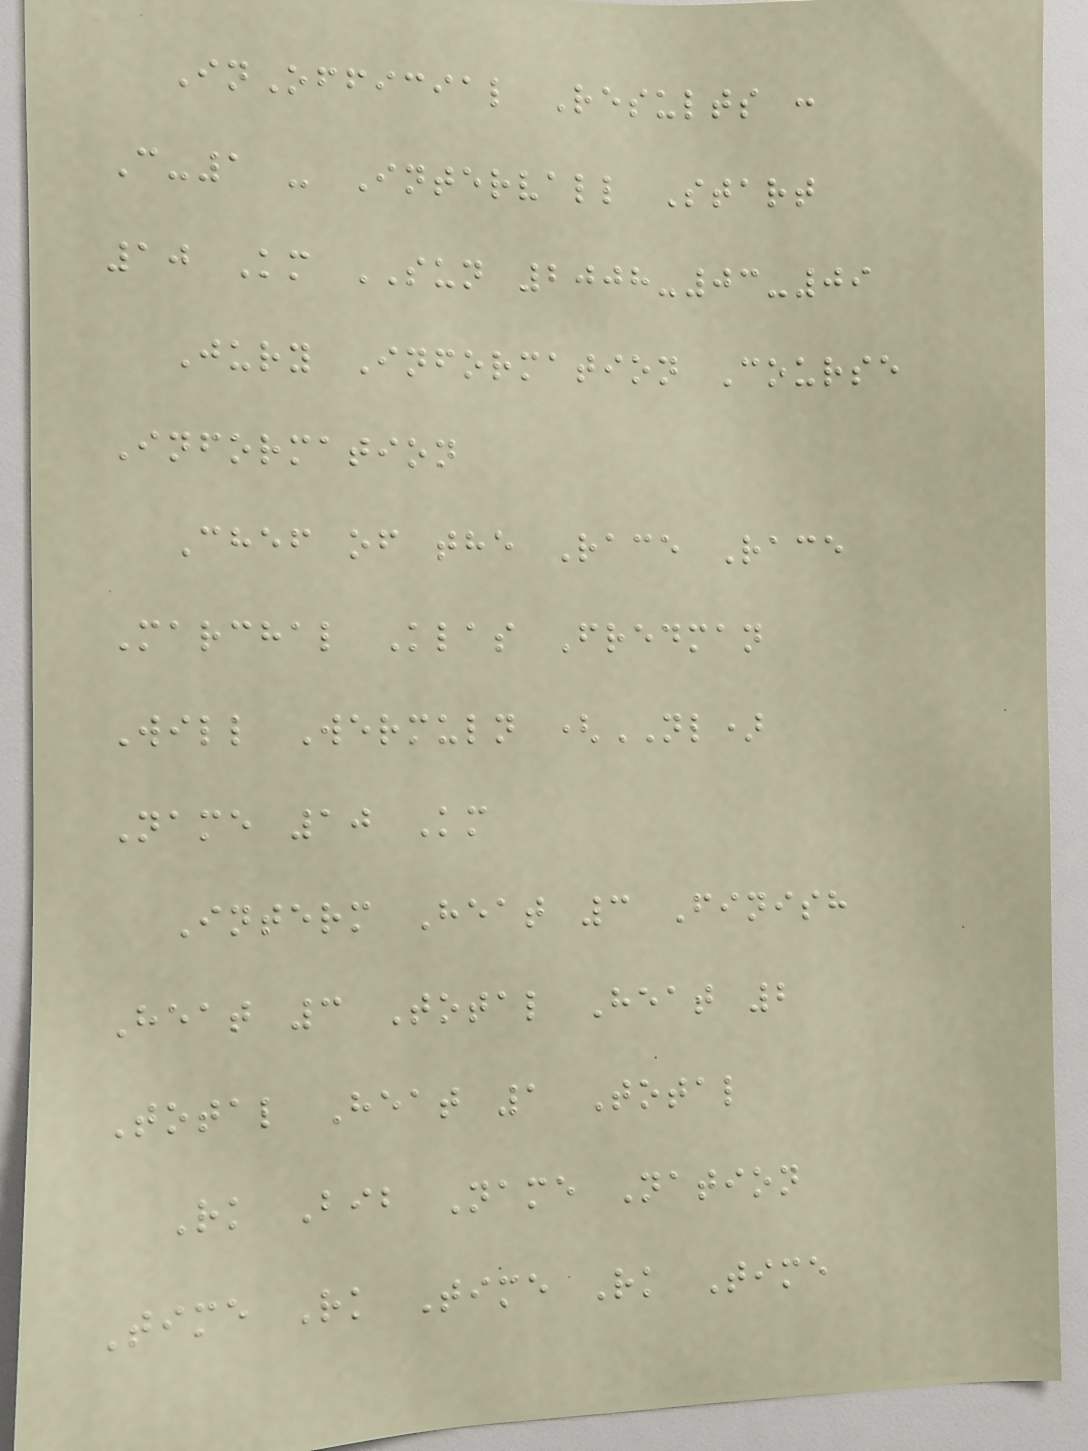InOfficial Results :
C-1 - Intervall Start
10 Km SUN 2008-03-09
Jury Information Course
Information
Chef of the Race Race
Marchal Klas Fredman
Will Wermuln (NL)
Name 10 Km
Interm Heat 3 Finish
Heat 3 Total Heat 2
Total Heat 1 Total
Rk Bib Name Nation
Time Rk Time Rk Time
